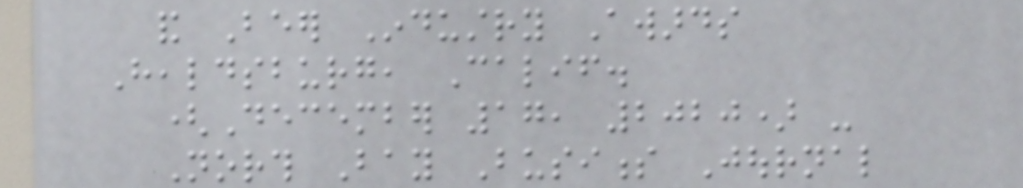and Beer Industry Awards
Healdsburg, Calif.
(December 17, 2020) -
North Bay Business Journal
